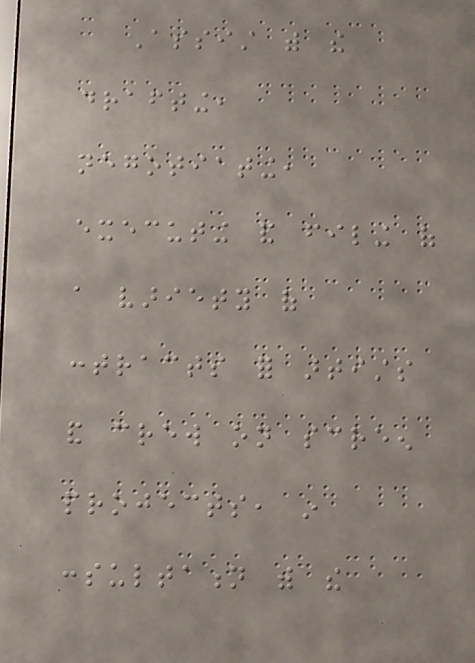Assist with the
drafting,
negotiating,
executing and filing of
a variety of
contracts for artists
and crew on screen
projects, in
consultation with the
